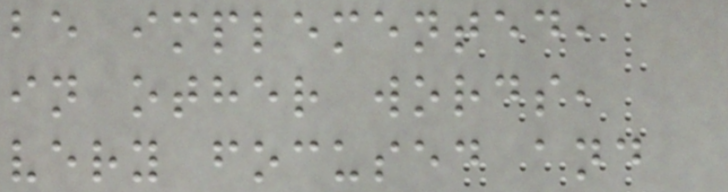be implemented,
in other words,
very focused and
